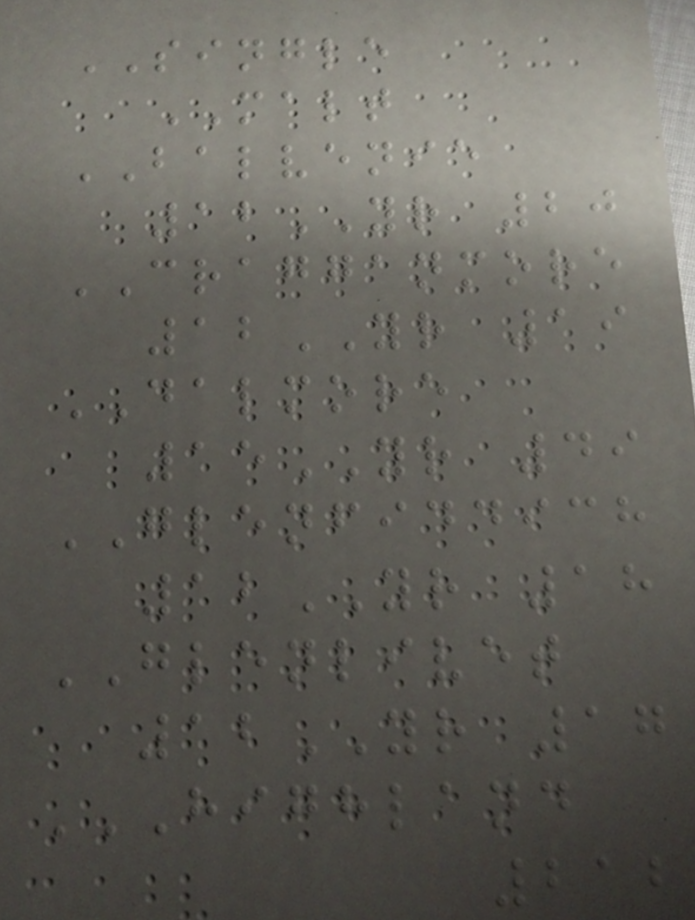SINGLE
MALT
BALVENIE
12YR 20
CRAGGANMORE
12YR 19
DALMORE
15YR 49
GLENFIDDICH
12YR 18
GLENLIVET
12YR 17
HIGHLAND
212
